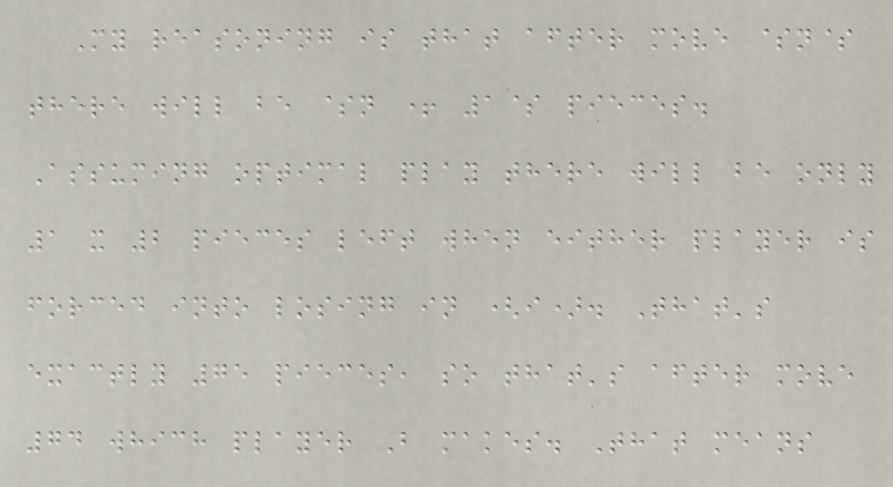My reasoning is that after move $n$
there will be $n + 1$ pieces.
Assuming optimal play there will be only
1 x 2 pieces left when either player is
forced into losing in (i). That's
exactly 75 pieces, so that's after move
74 which player B makes. That means
